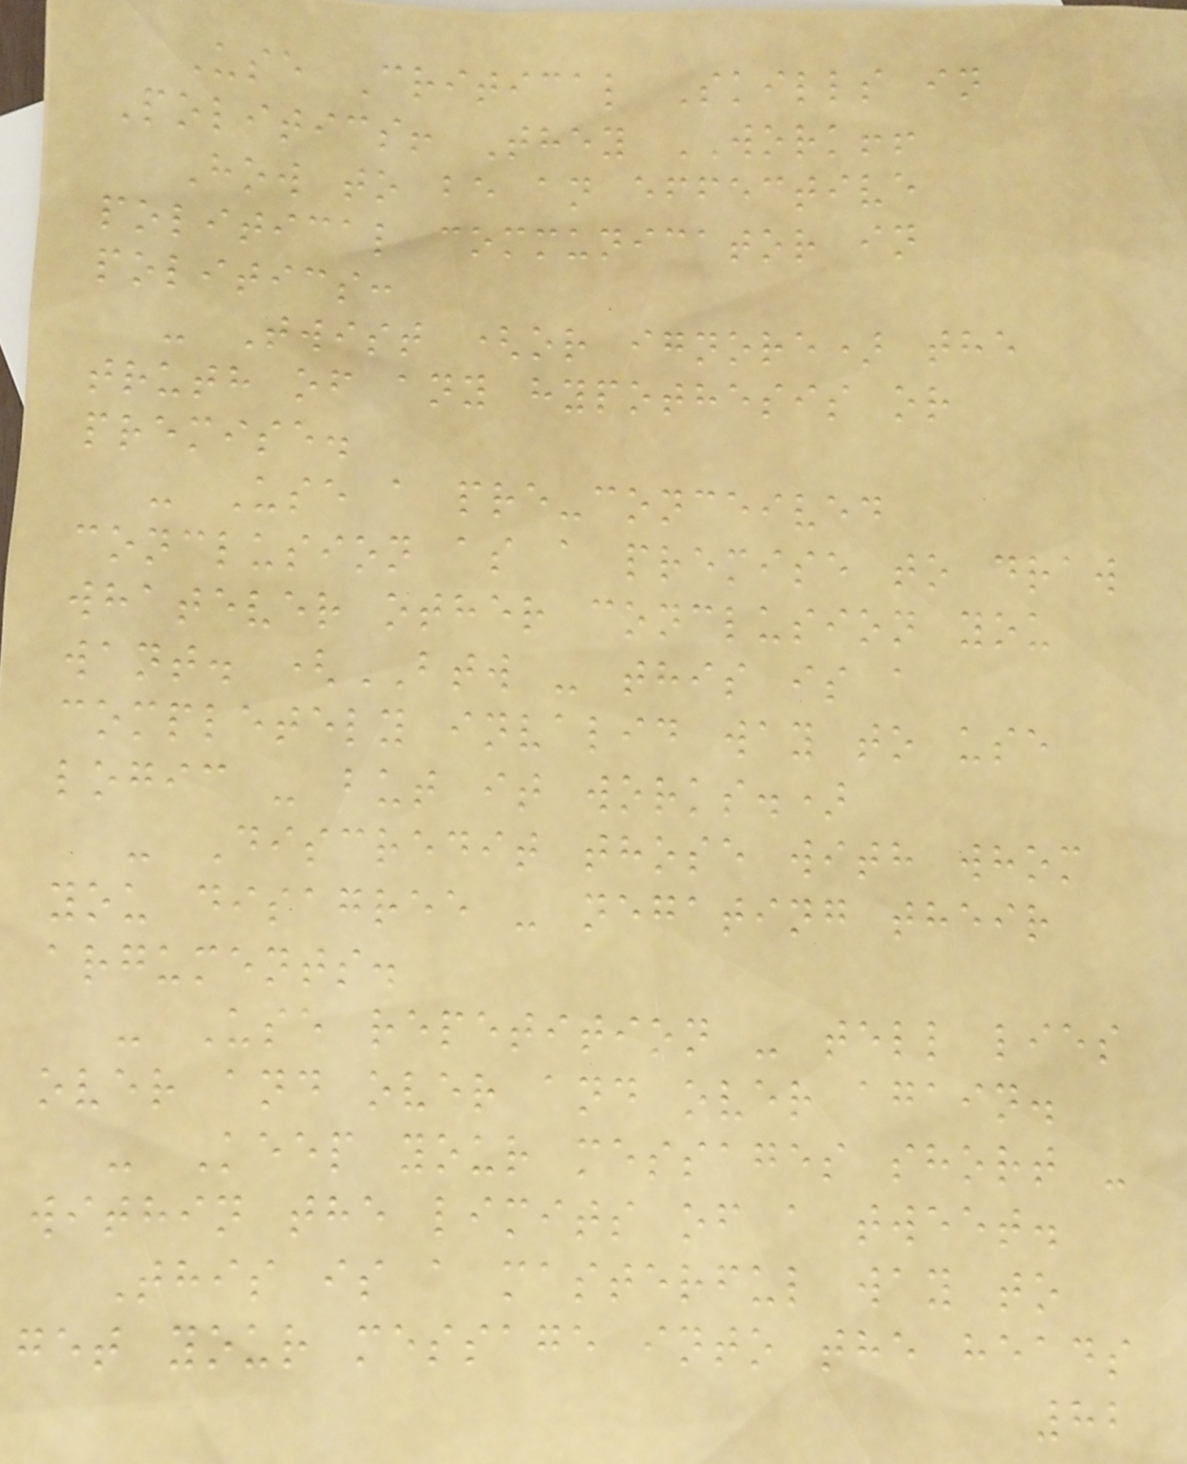Use Critical Skills in
Politics! They WORK!!
How to be an effective
political communicator in
politics:
- Twist (or ignore) the
truth of any hypothesis or
premise.
- Use a pre-conceived
conclusion as a premise to draw
whatever other conclusion you
want. (BTW - this is a
completely invalid way to use
logic - but it works.)
- Discredit those with whom
you disagree - negating their
arguments.
- Use repetition - tell lies
over and over and over again.
- Keep your messages short -
within the limits of a tweet.
This is a masterful way to
get your message into the heads
82
